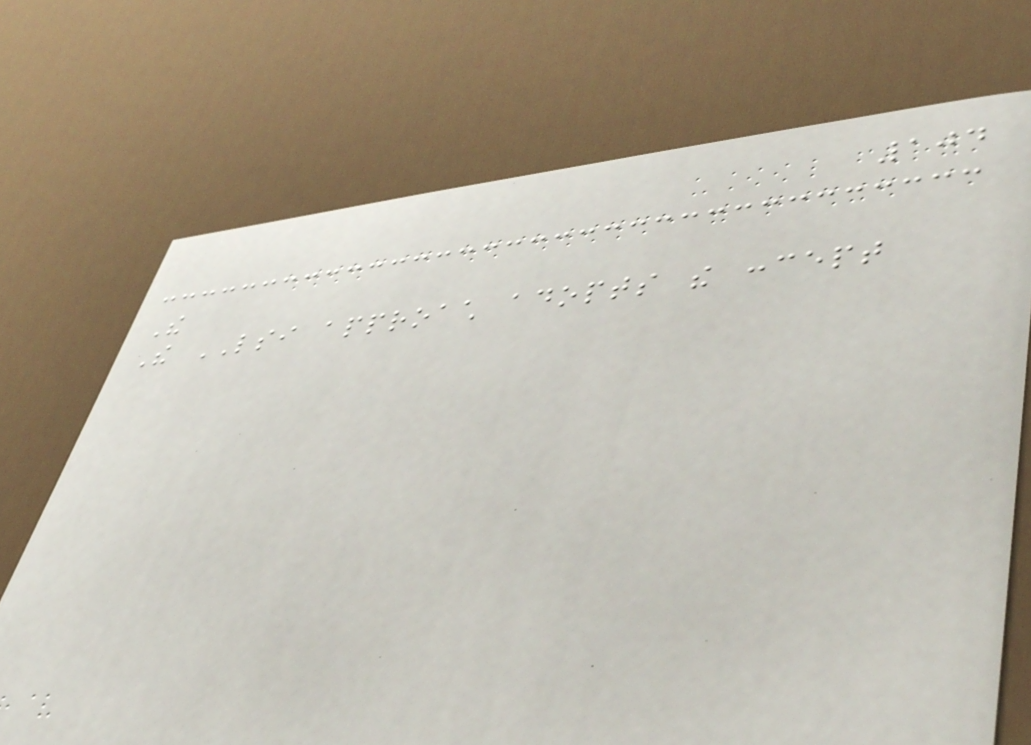104
The
The LSI approach adopts the concept
